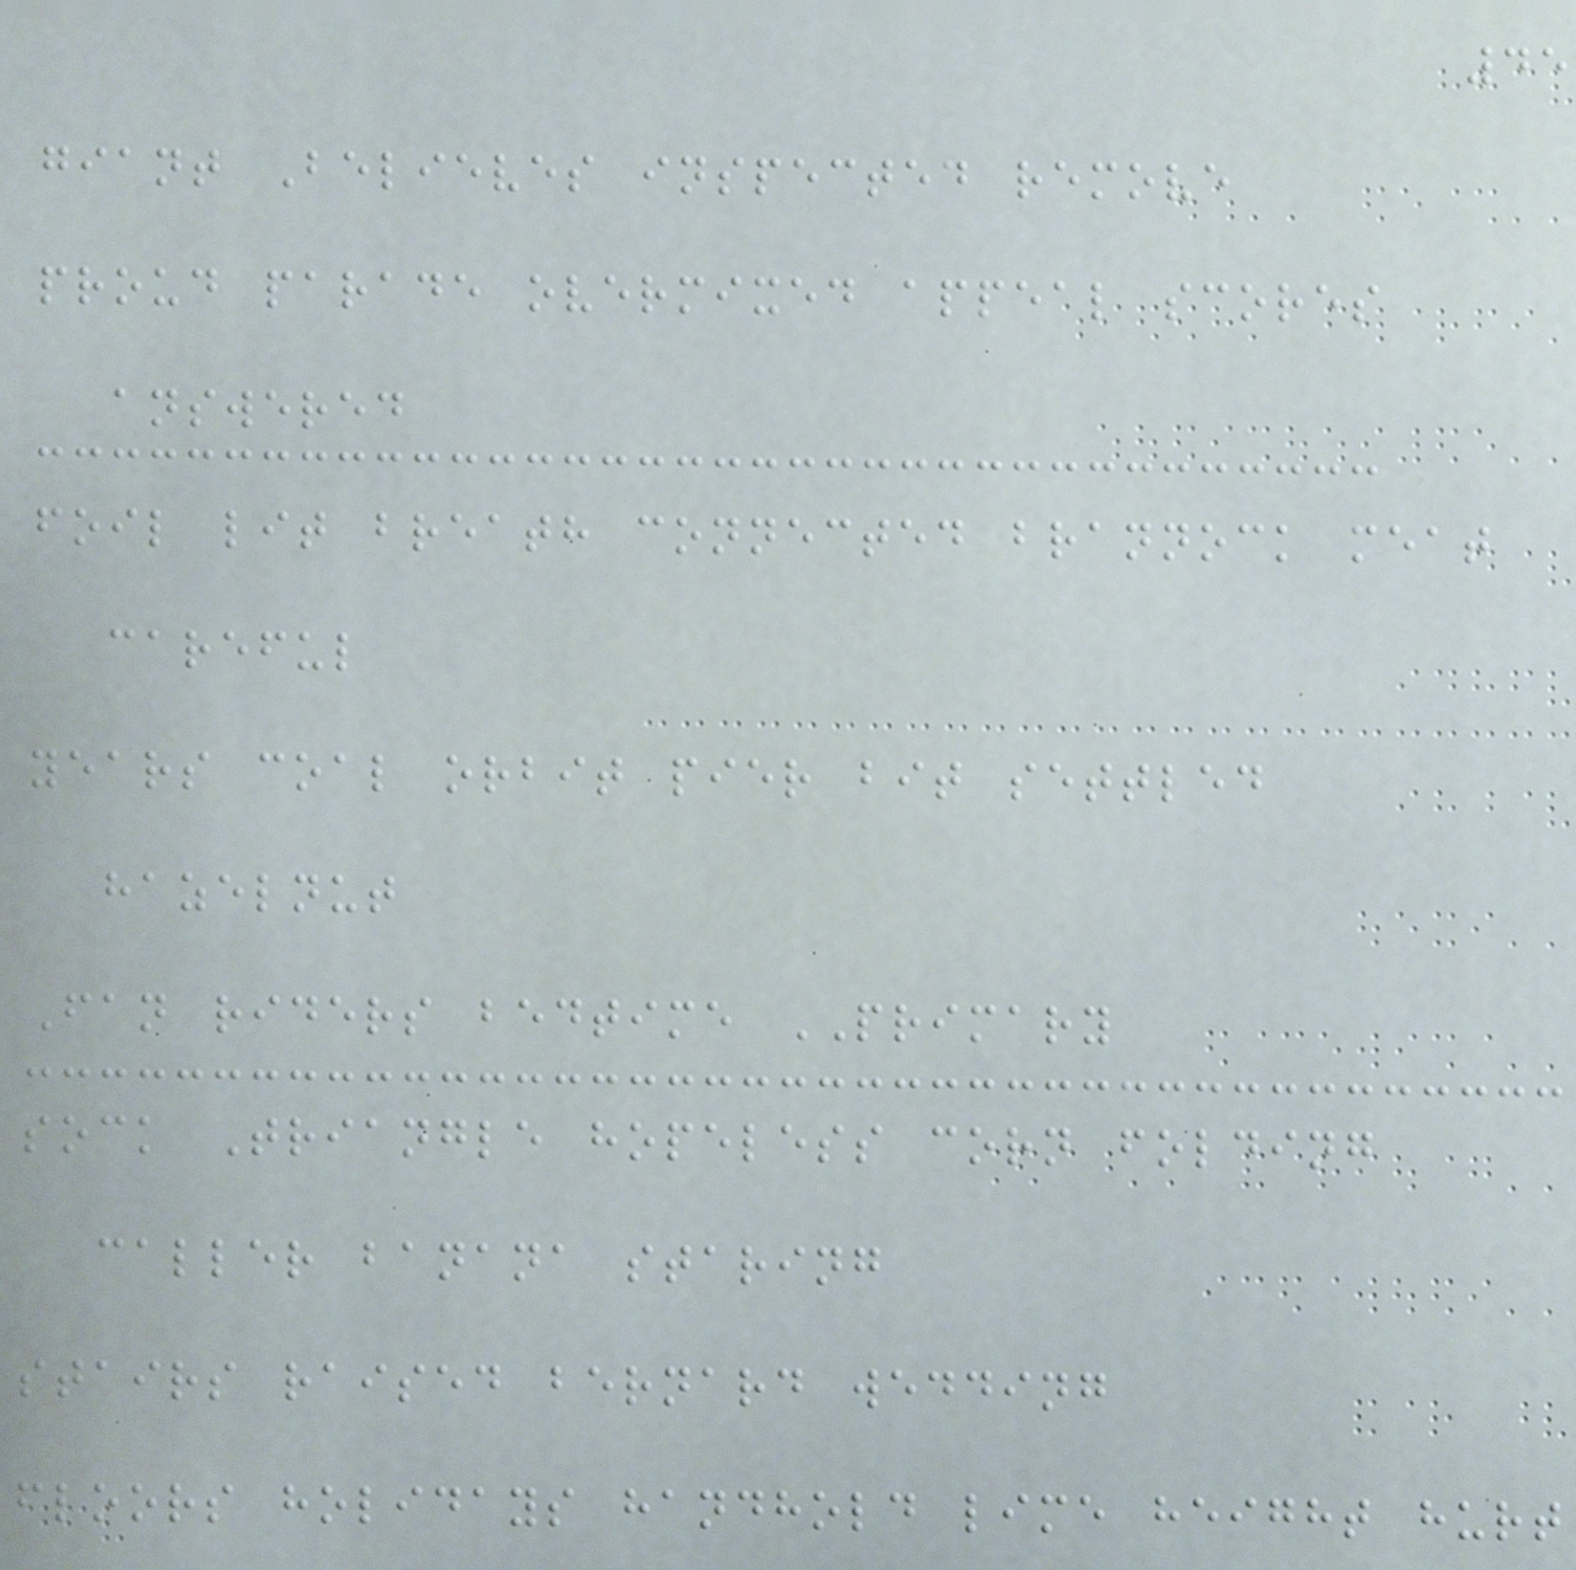45
giant Believes inspected remove
proud parade overmixed appeal scores
answered
foil lit breath connected brannock meat
careful
years coal orbit pier bit settled
hazelnut
Fan riders bedtime PRIMARY
sock Triangle hopeless corn folding
caller banana staring
stairs raised bernard wedding
floors holidays handhold lime height hurt
